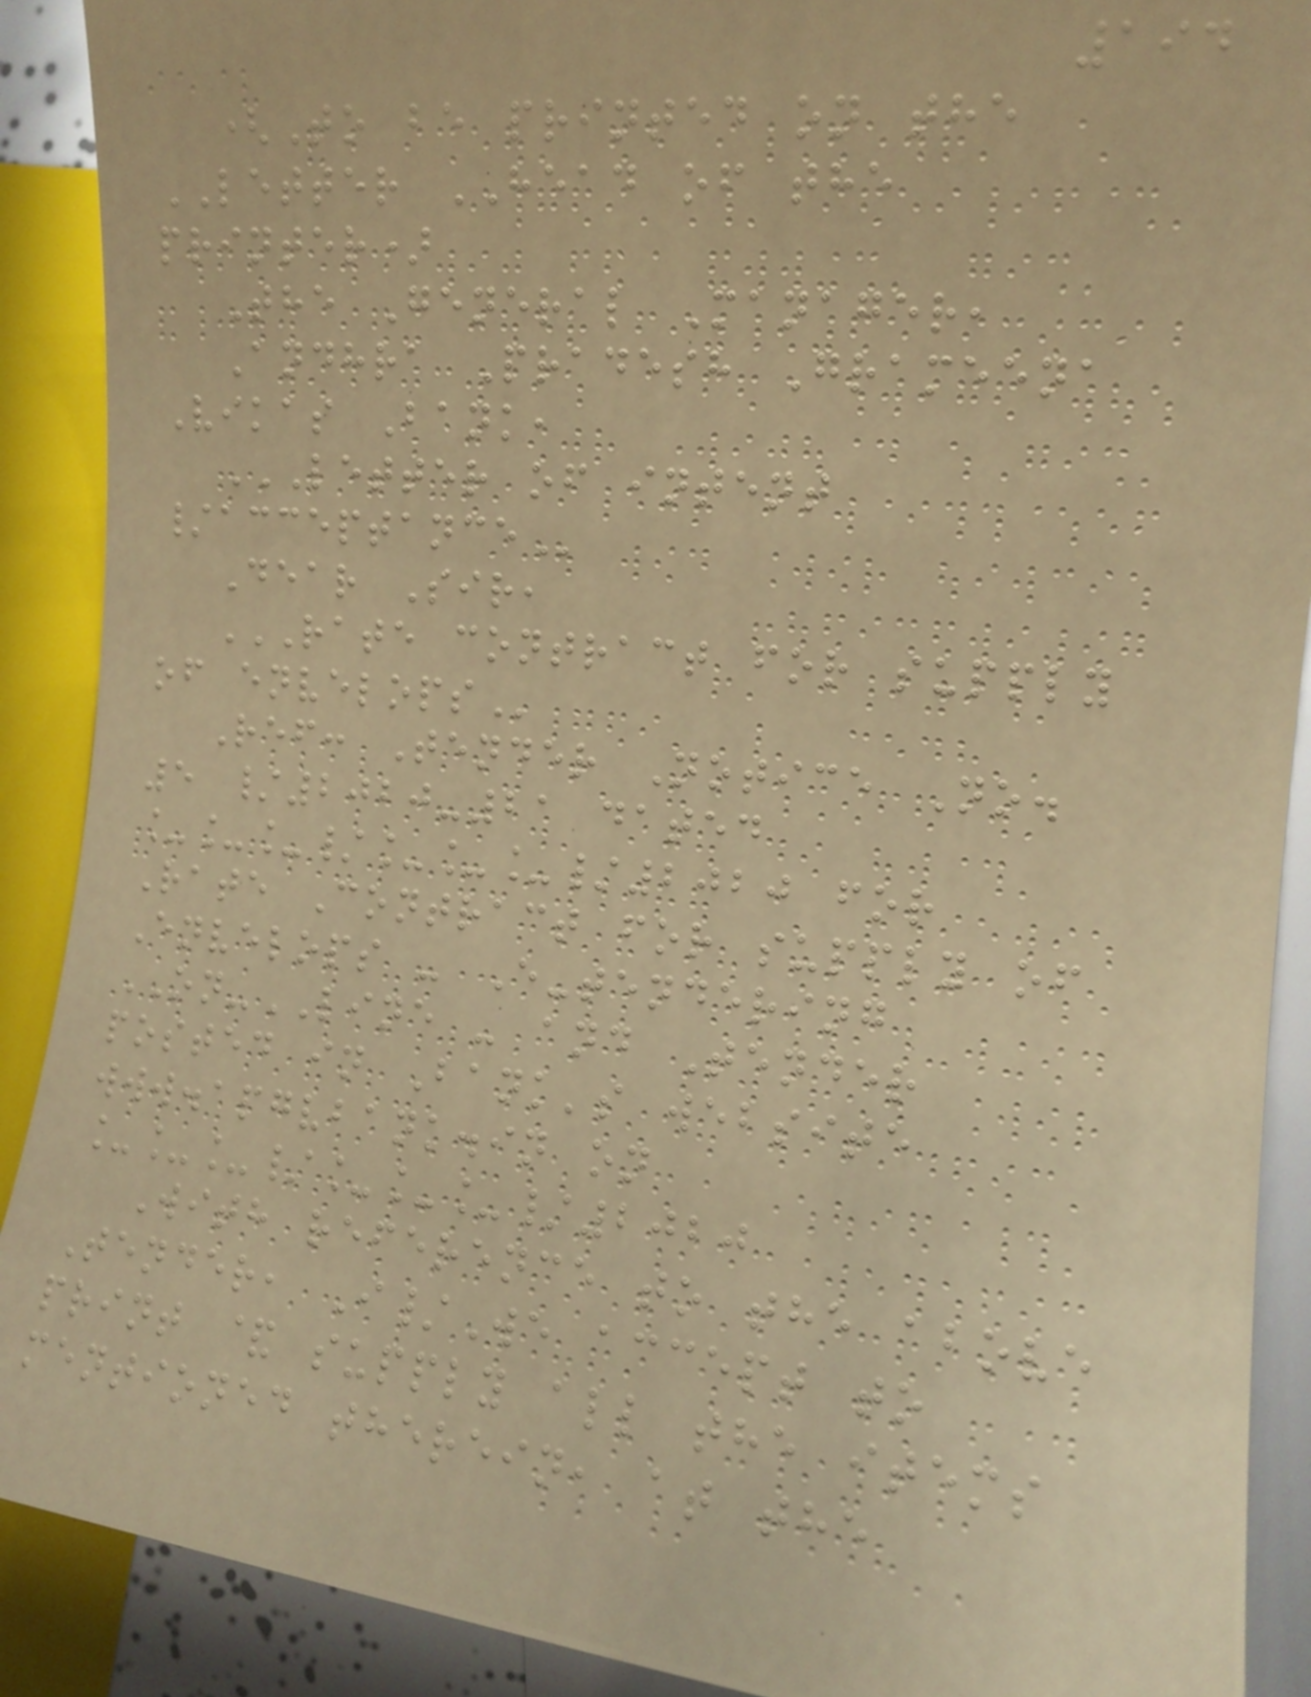194
(To be printed on the
LETTER HEAD of the
printer)
The General Manager,
Andhra Pradesh Grameena
Vikas Bank,
LETTER OF INTENT
/ACCEPTANCE
Dear Sir,
RATE CONTRACT FOR SUPPLY
OF ENVELOPS
Ref: Tender Notice No.
5 /2020-21 dated
___/___/2020 for
Rate Contract for supply of
Envelops - E-tendering
ON-LINE - and Tender
posted in Bank's website
www.apgvbank.in on
___/___/2020
With reference to the above
Tender, I/We accept to
print & supply all the items
mentioned therein, at the
